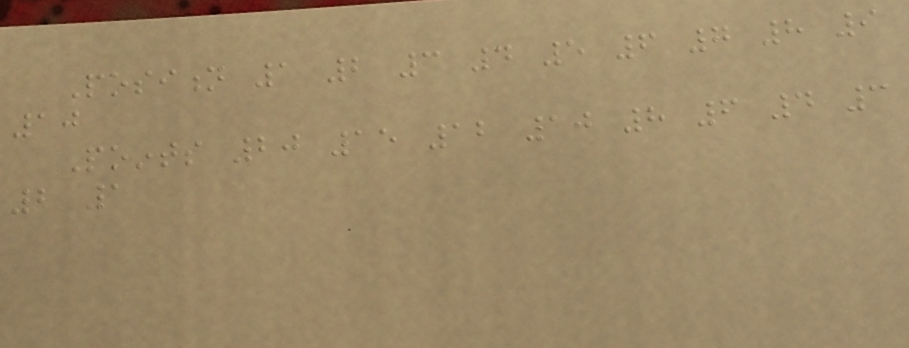Position 1 2 3 4 5 6 7 8 9
10
Points 20 15 12 10 8 6 4 3
2 1
